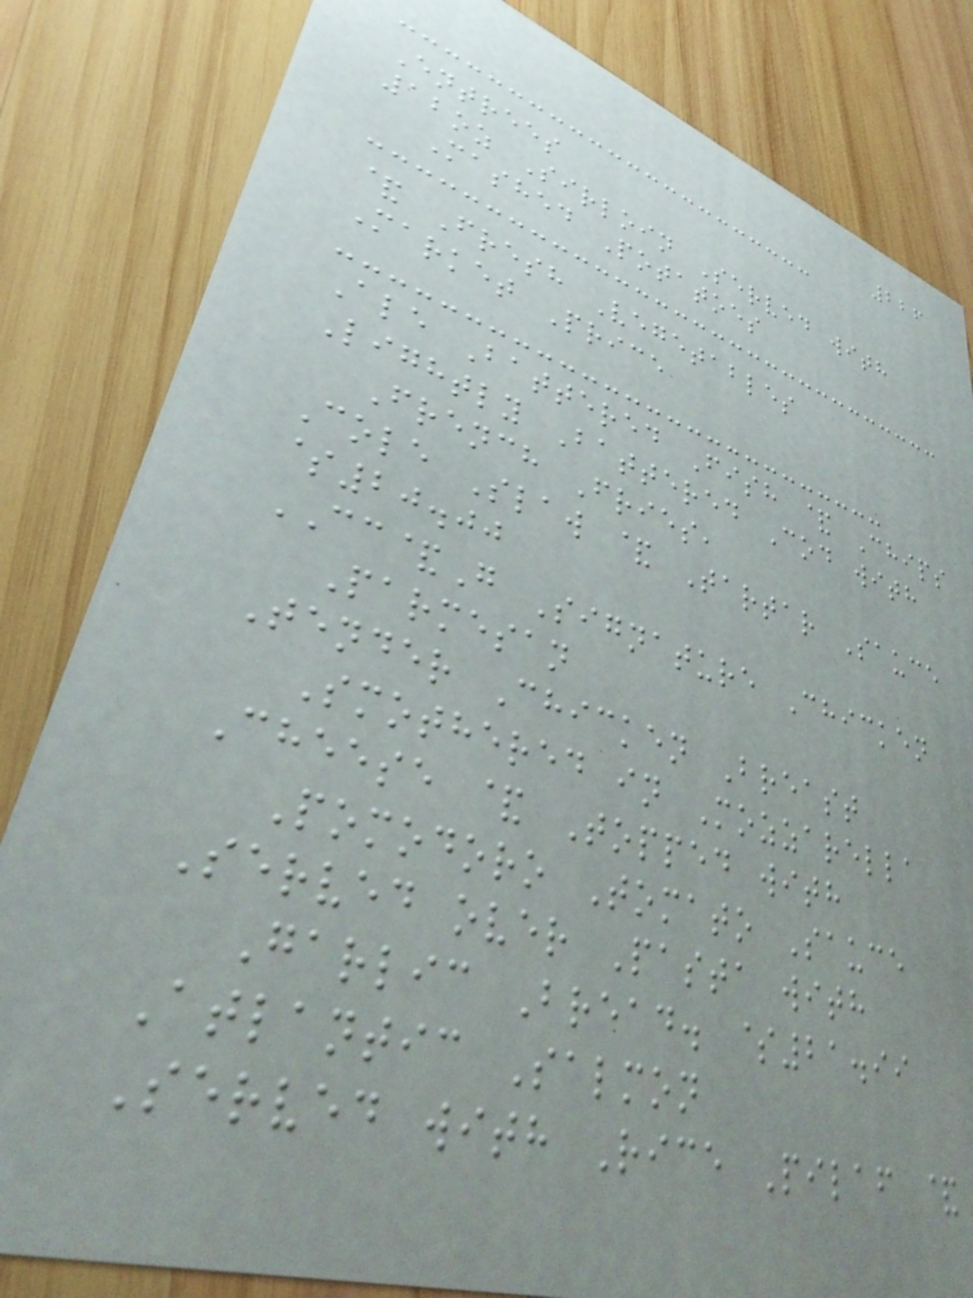226
Entrees
12oz Sirloin Served with
Mashed Potatoes
& Fresh Vegetables
Market Price
Ale Battered Fish & Chips
Lightly Battered Cod with
French Fries,
Cole Slaw & Tartar Sauce
$20.00
CC&G Signature Chicken
Parmesan
Tender Chicken Breast
Smothered in Mozzarella
Cheese & Topped with
Pomodoro Tomato Sauce
Served over Pasta with
Garlic Bread. $21.99
Atlantic Salmon
Served with Rice Pilaf &
